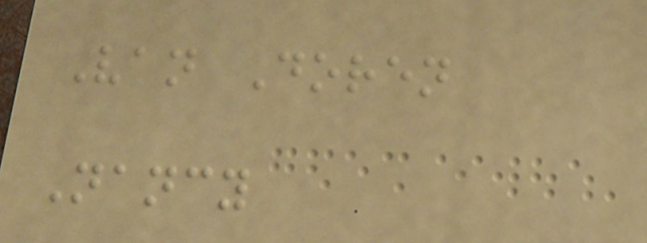Van Doren
Nancy
